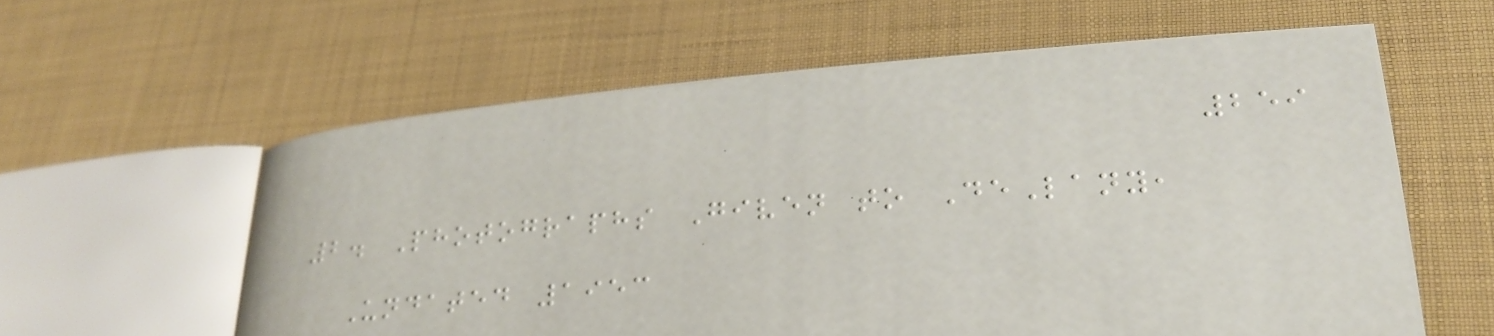259
2. Photographs Given to DeLany,
Undated 1953
